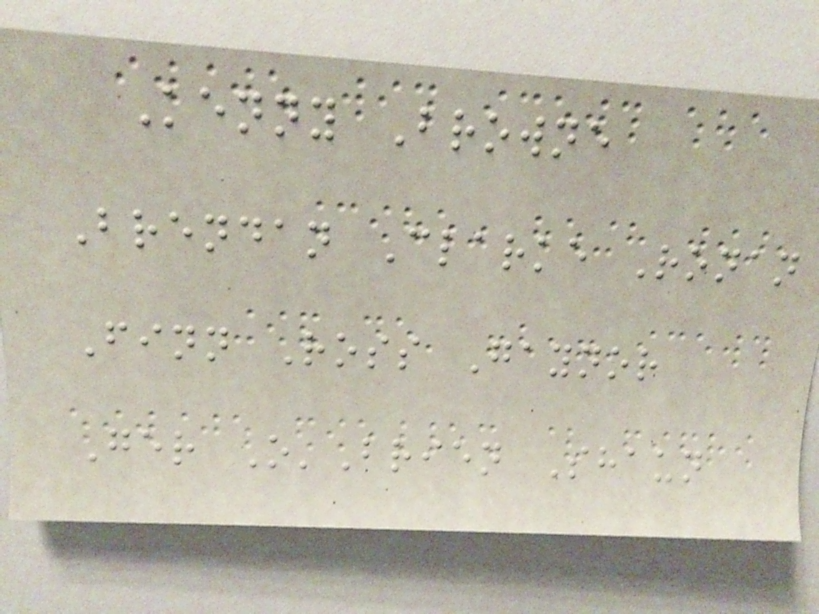Kenny Browne
Brendan Clarke Ronan
Finn Ross Gaynor
Ger O'Brien Shaun
